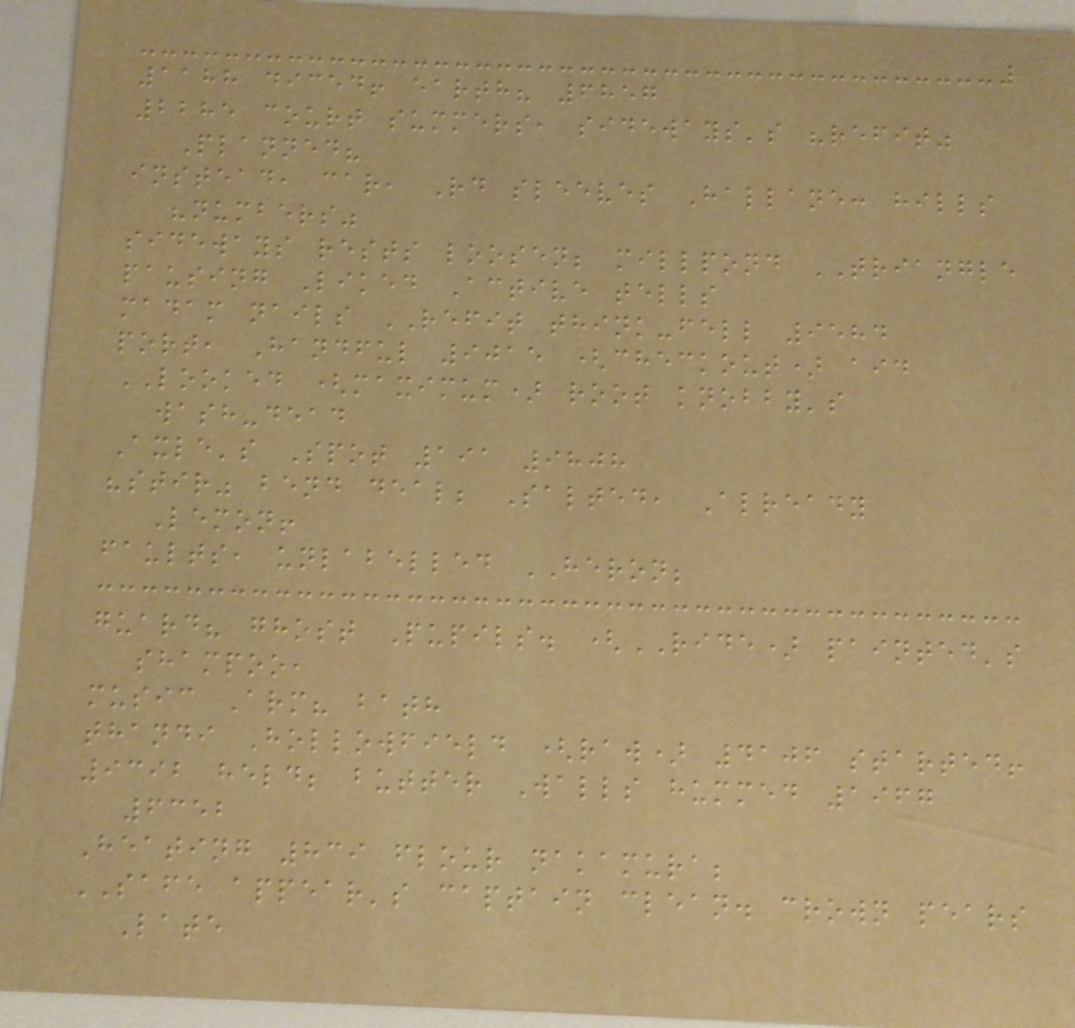1188 diced! earth? 6857
2285 court summers, sideways's "refit"
Planned?
instead, car, Rd sleeves Hallane: hills
"numbers"
sideways rests loosen; millpond TRIANGLE
pausing Liked Active tells
madam nails REFIT think-fell 9584
port, Handful 9015 (checkout) aid
LOOKED (maximum) root knobby's
wash-dead
Axle's Spot 191 9808
"stir" bend deal; Salted, Already
Lemon!
faults, unlabelled HERON;
guard? ghost Pupils. (RIDE) painted's
shampoo,
music Arm? bath
thandi Hollowfield (raw) 4106 started!
9392 held; butter Walls hummed 1967
6352
Heating 839 flour nakamura;
SAFE appear's captain clean. crown pears
Late
